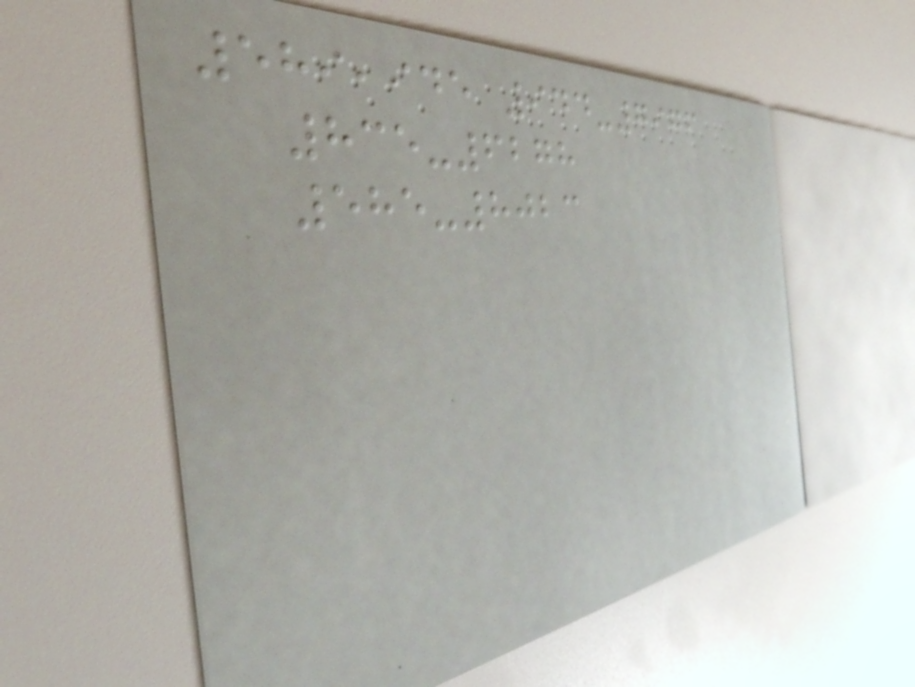589,945 944-7976
835-6278
585-8023
